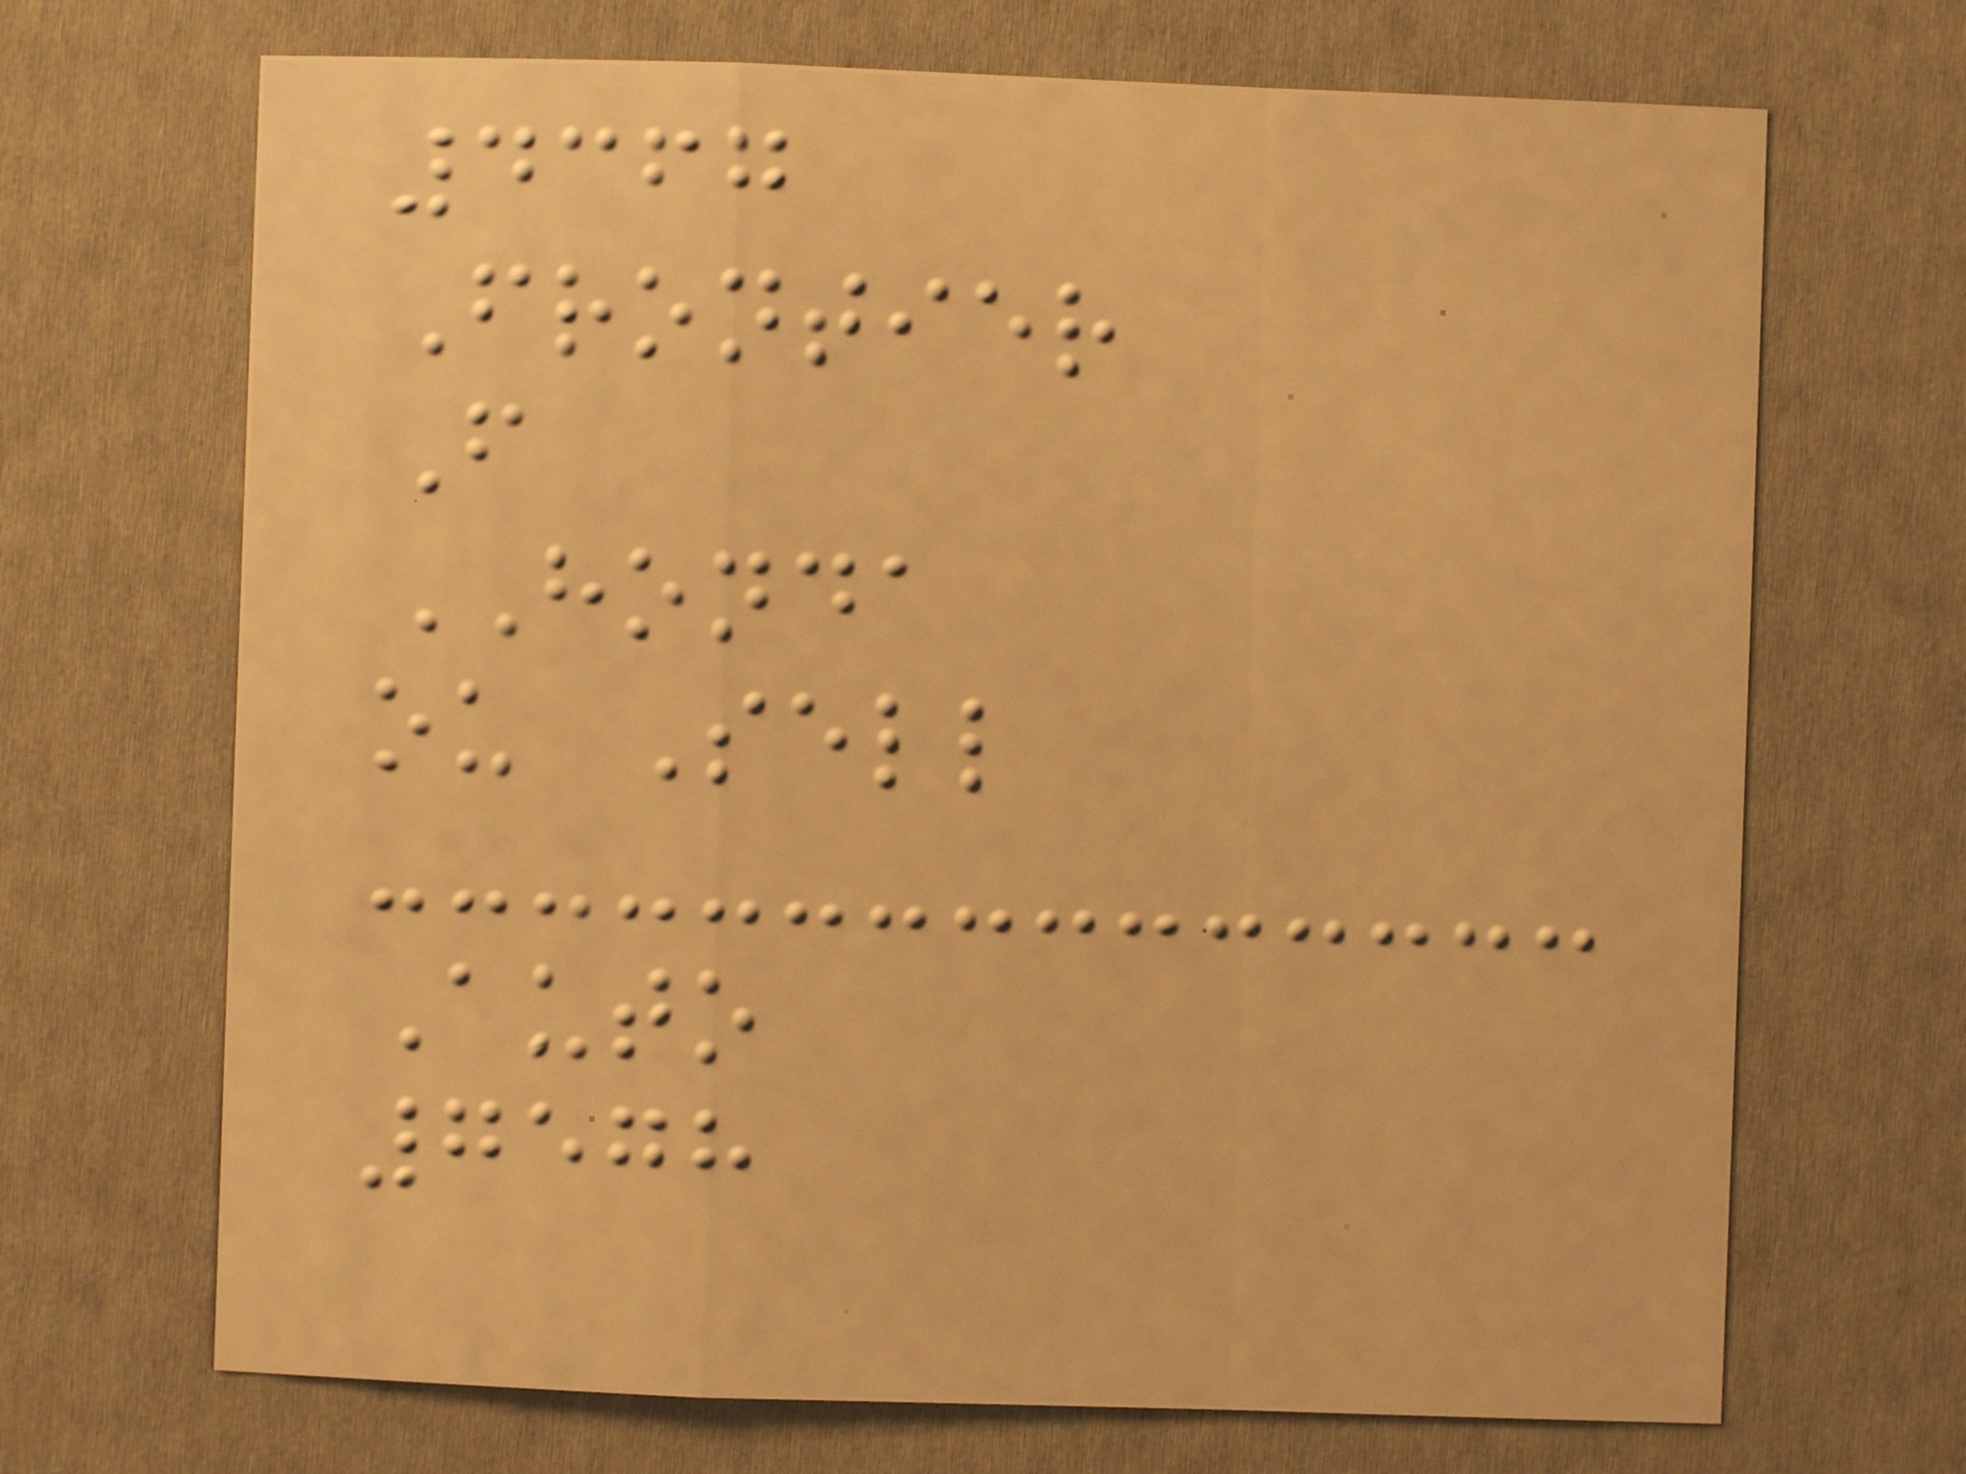4367
Frontier
F
HONDA
ou Sell
Auto
7578
